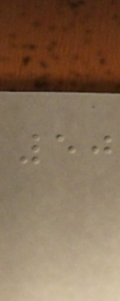50
